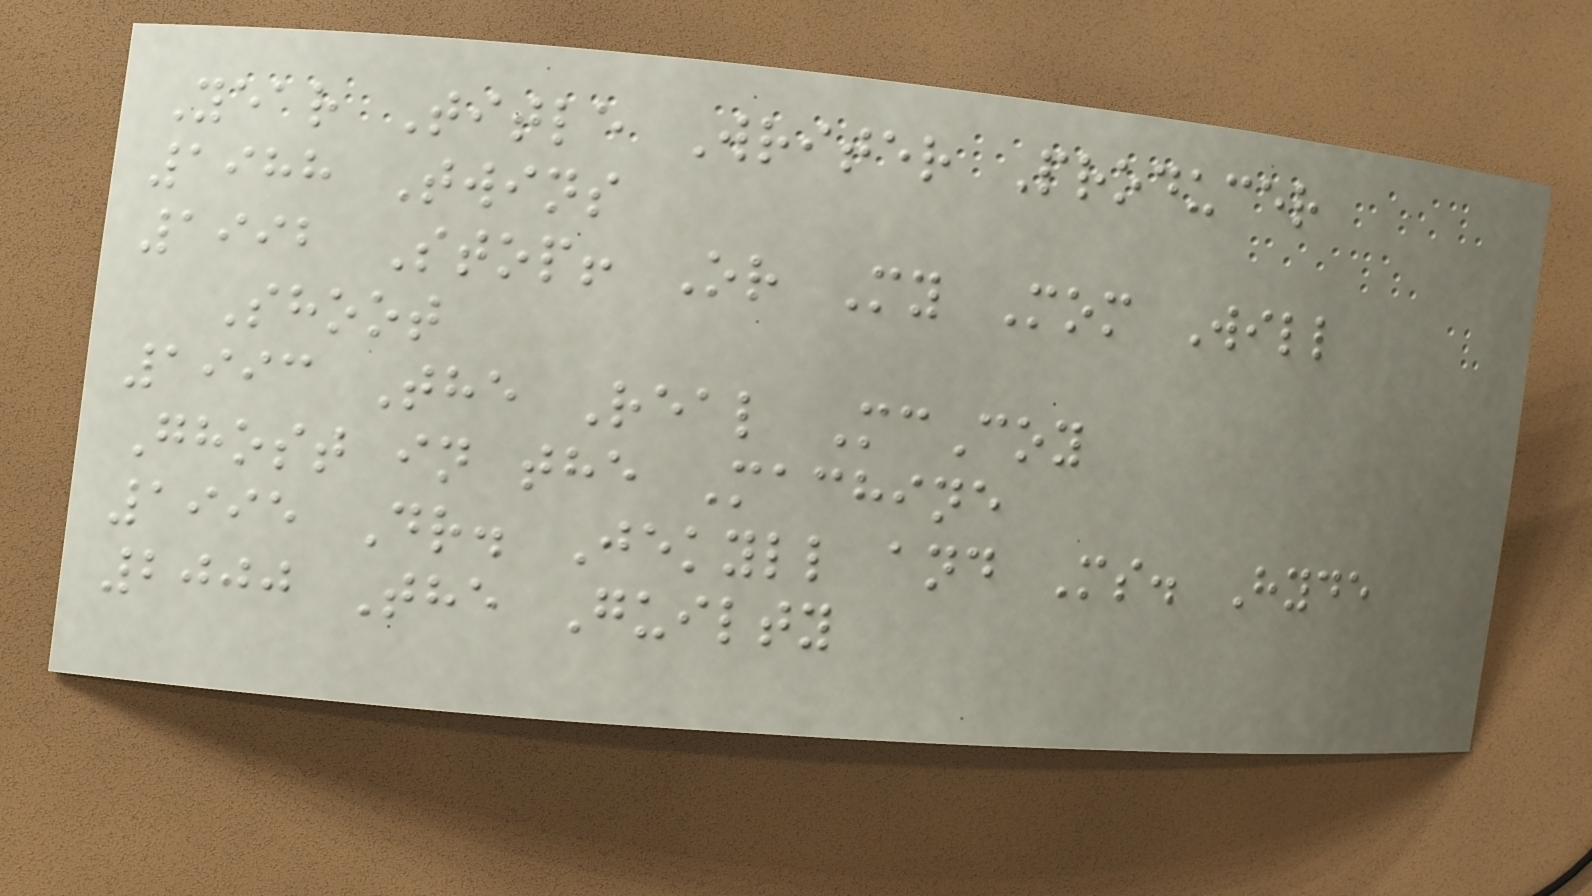Year Title Writer Producer
1988 Twins
1992 Stop! Or My Mom Will
Shoot
1993 The Real McCoy
Ghost in the Machine
1995 Dr. Jekyll and Ms. Hyde
2000 The Guilty
